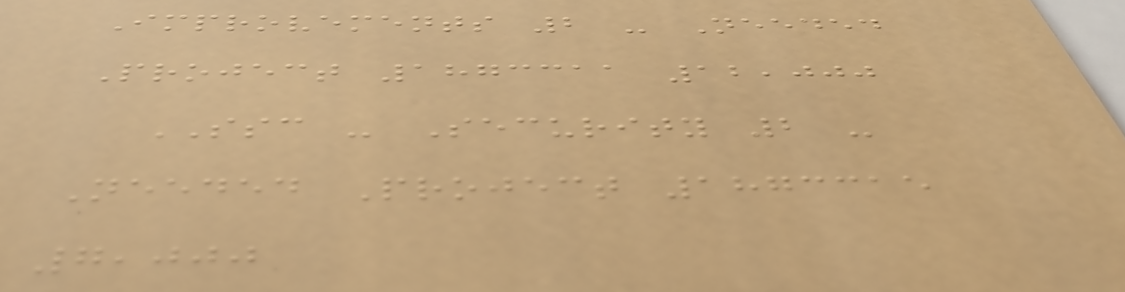Improvements 2 - Needed
Project 1873311 12,000
SSC - Security 2 -
Needed Project 1873315
7,000
